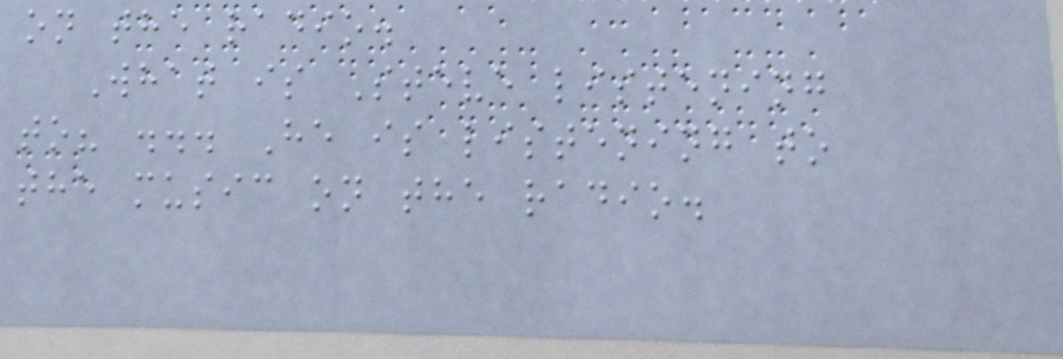on the radio.
What is Steve listening
to? ... He is listening to
the music on the radio.
